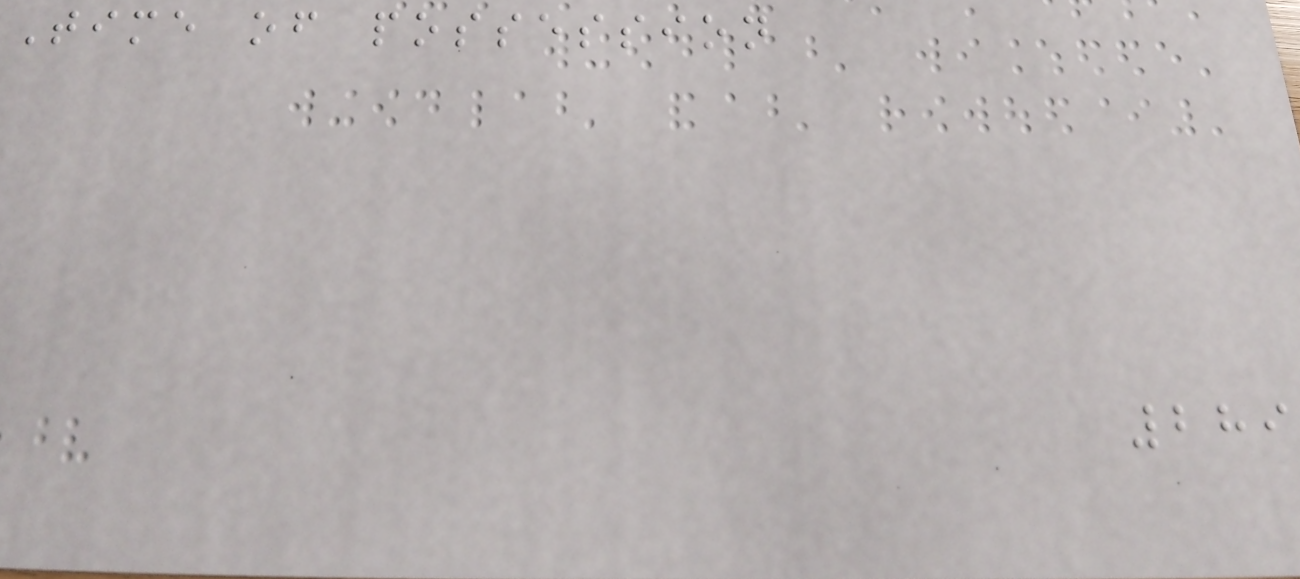Time of possession
289
